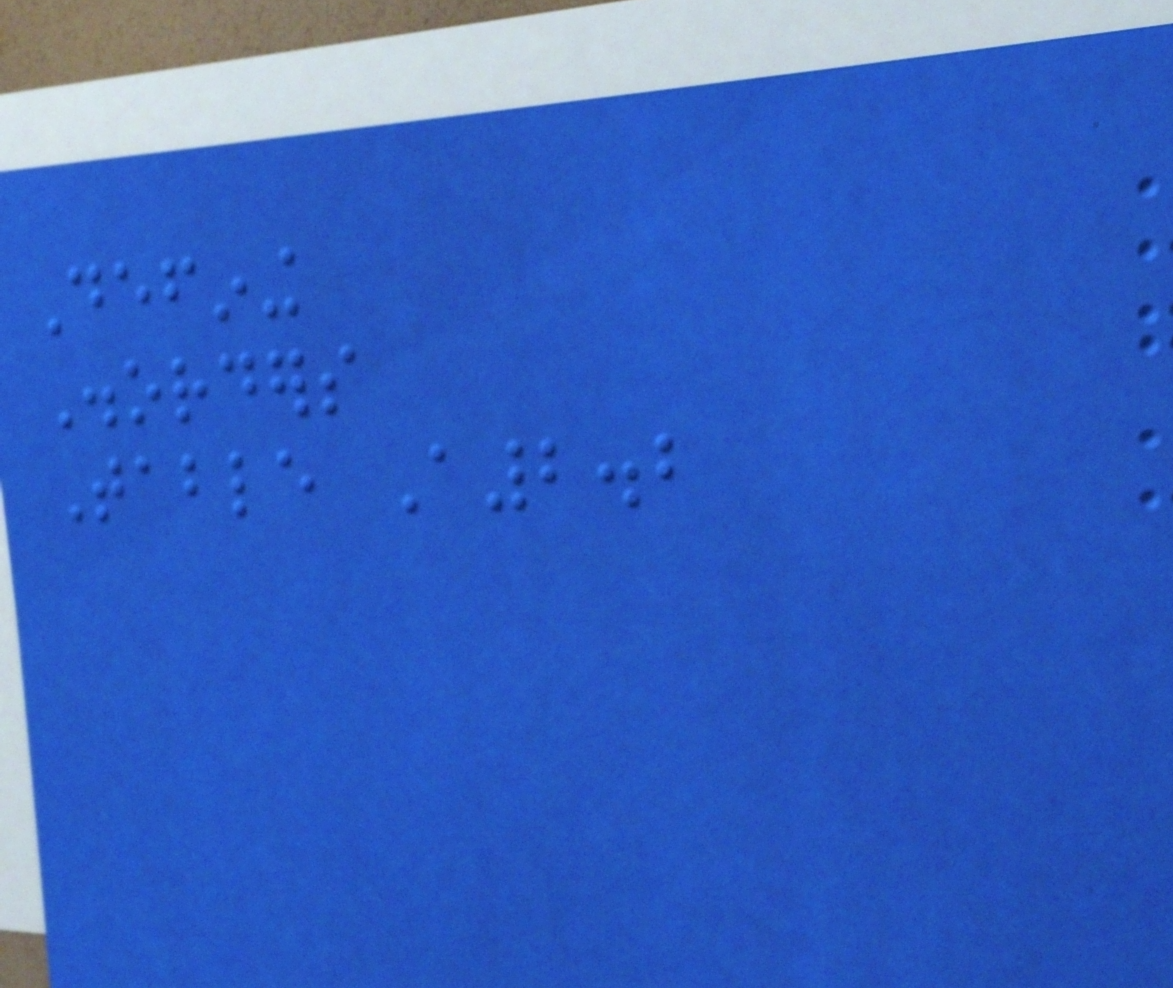Defining
Disorders
Table A2.2
